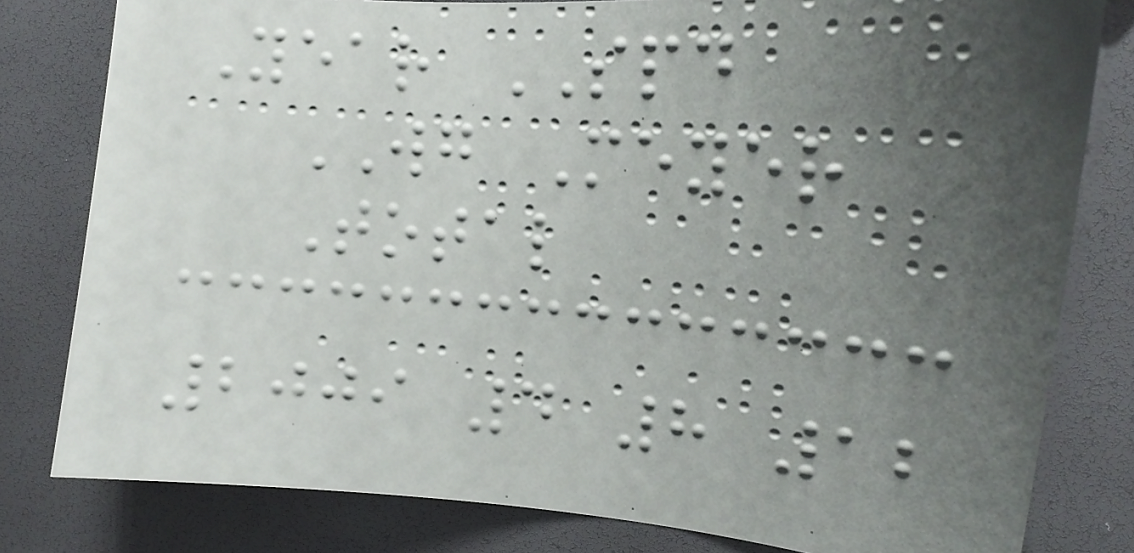Year SPD
WG Meyer
Total
2009 4 8 12
